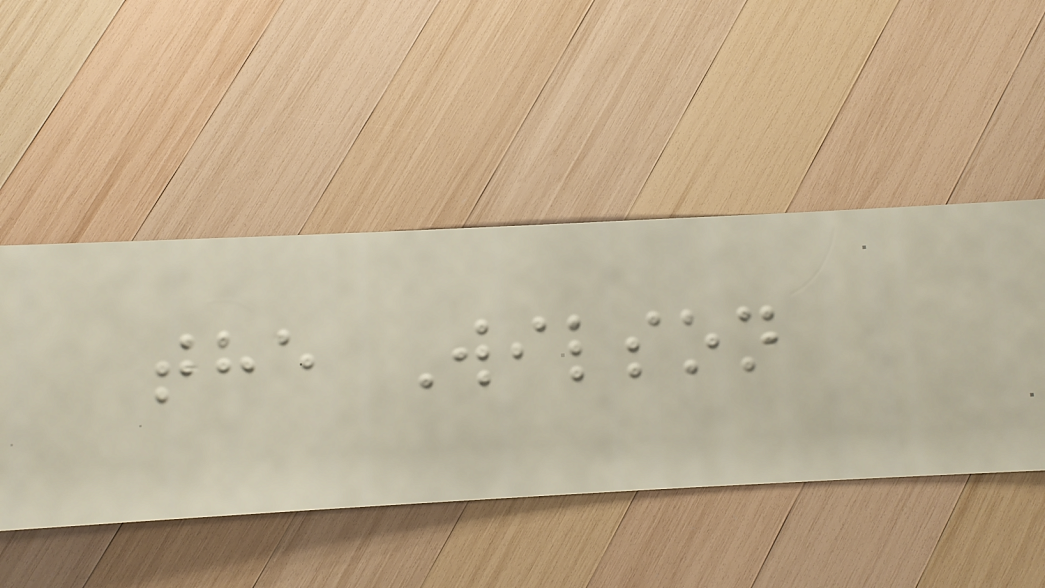the Wilson
